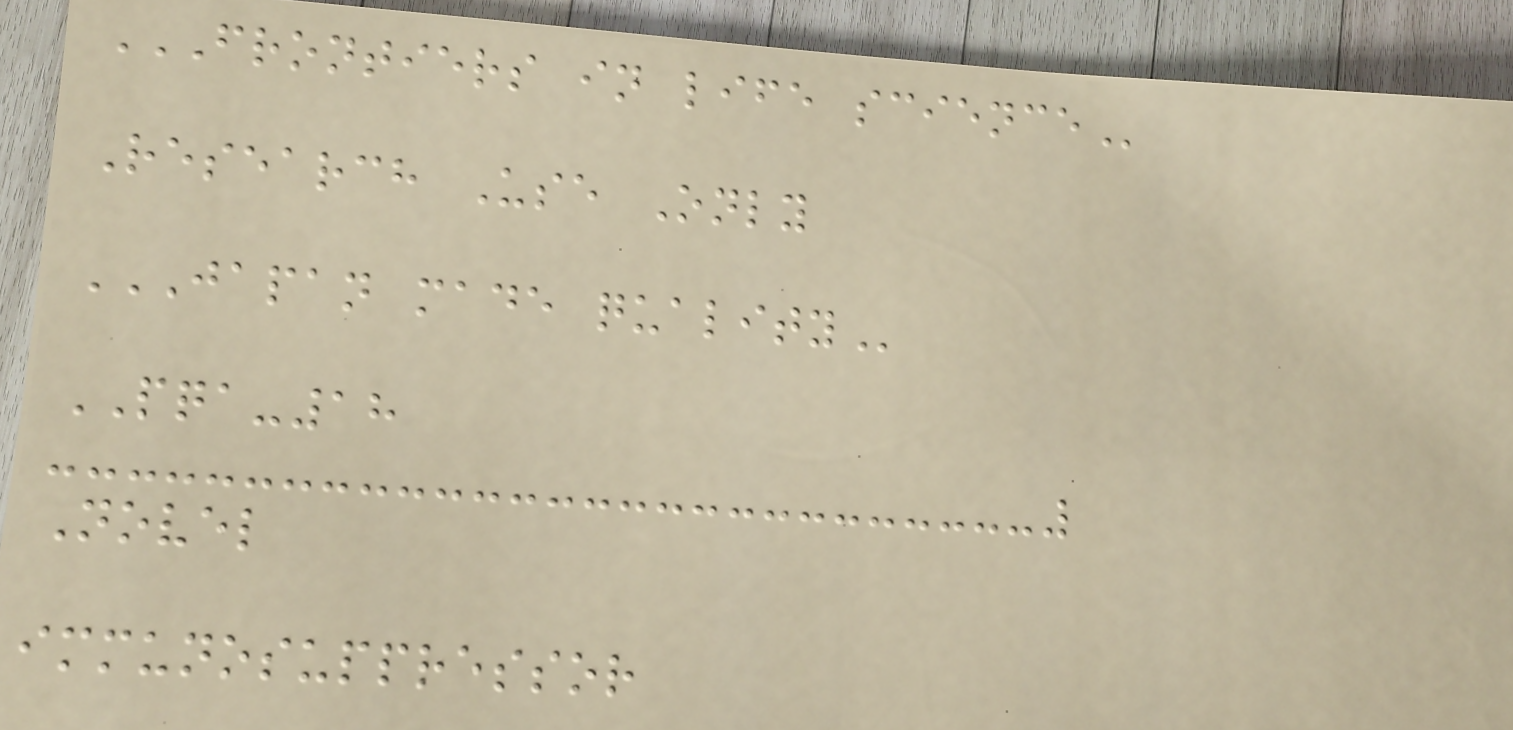FRONTIERS IN LIFE SCIENCE
Research Use Only
JAPAN MADE QUALITY
PQA-18
Novel
immunosuppressor
